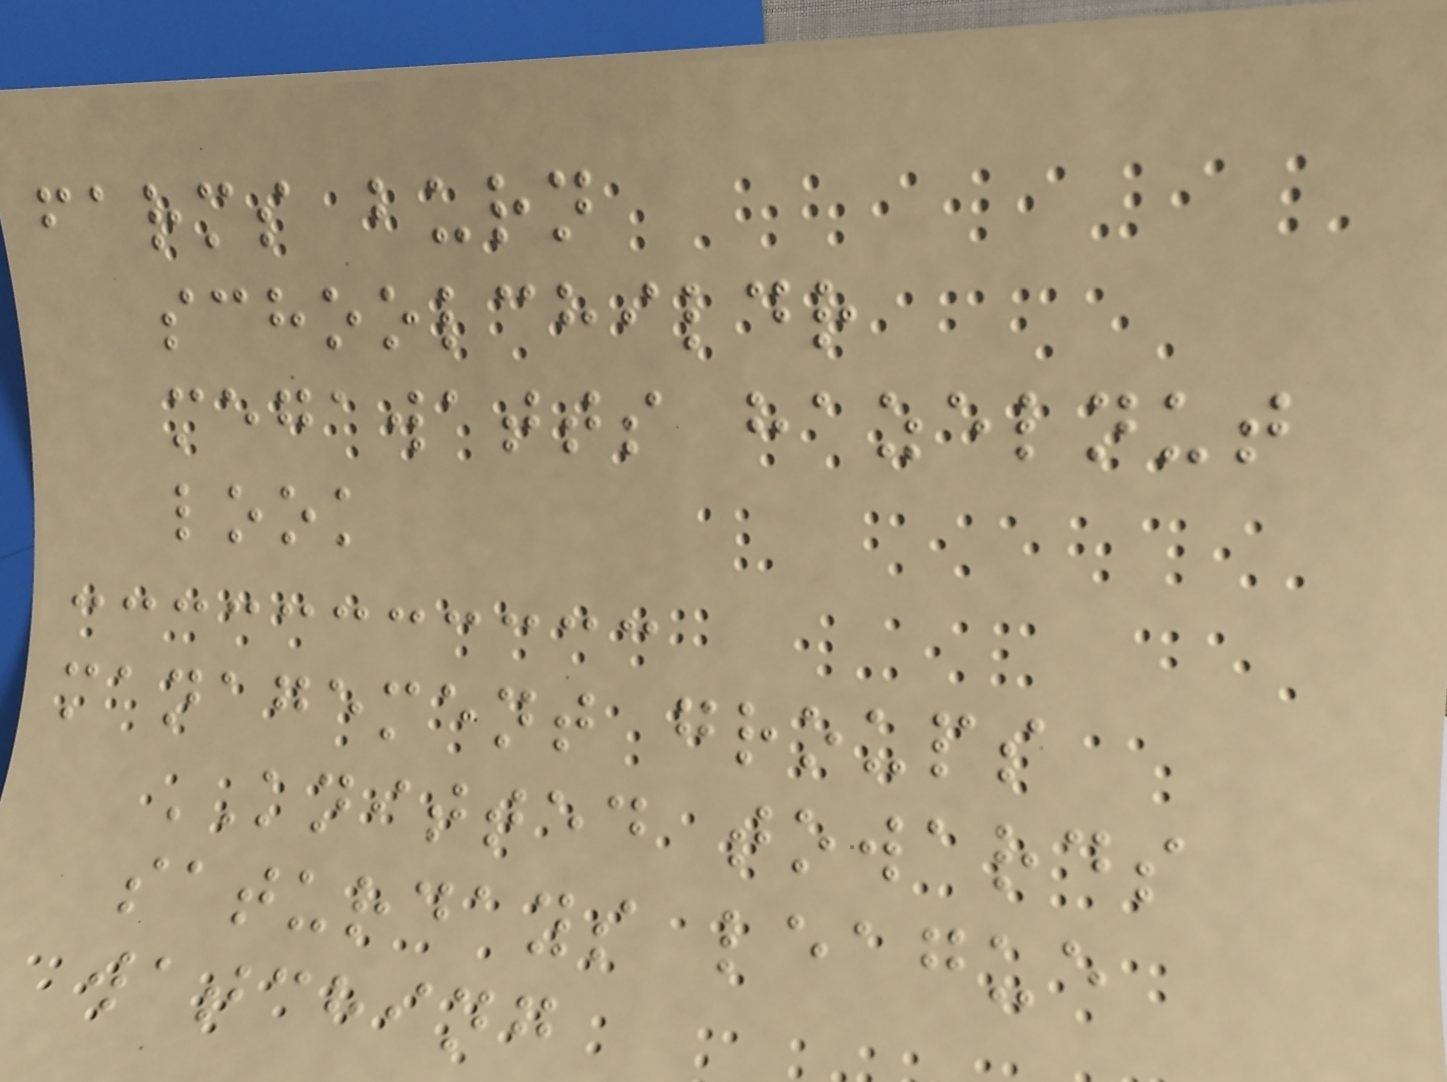farms burn
schoolchildr
megawatts hazelnut
look
management groups
KNITTED towards
saturdays league
watching
